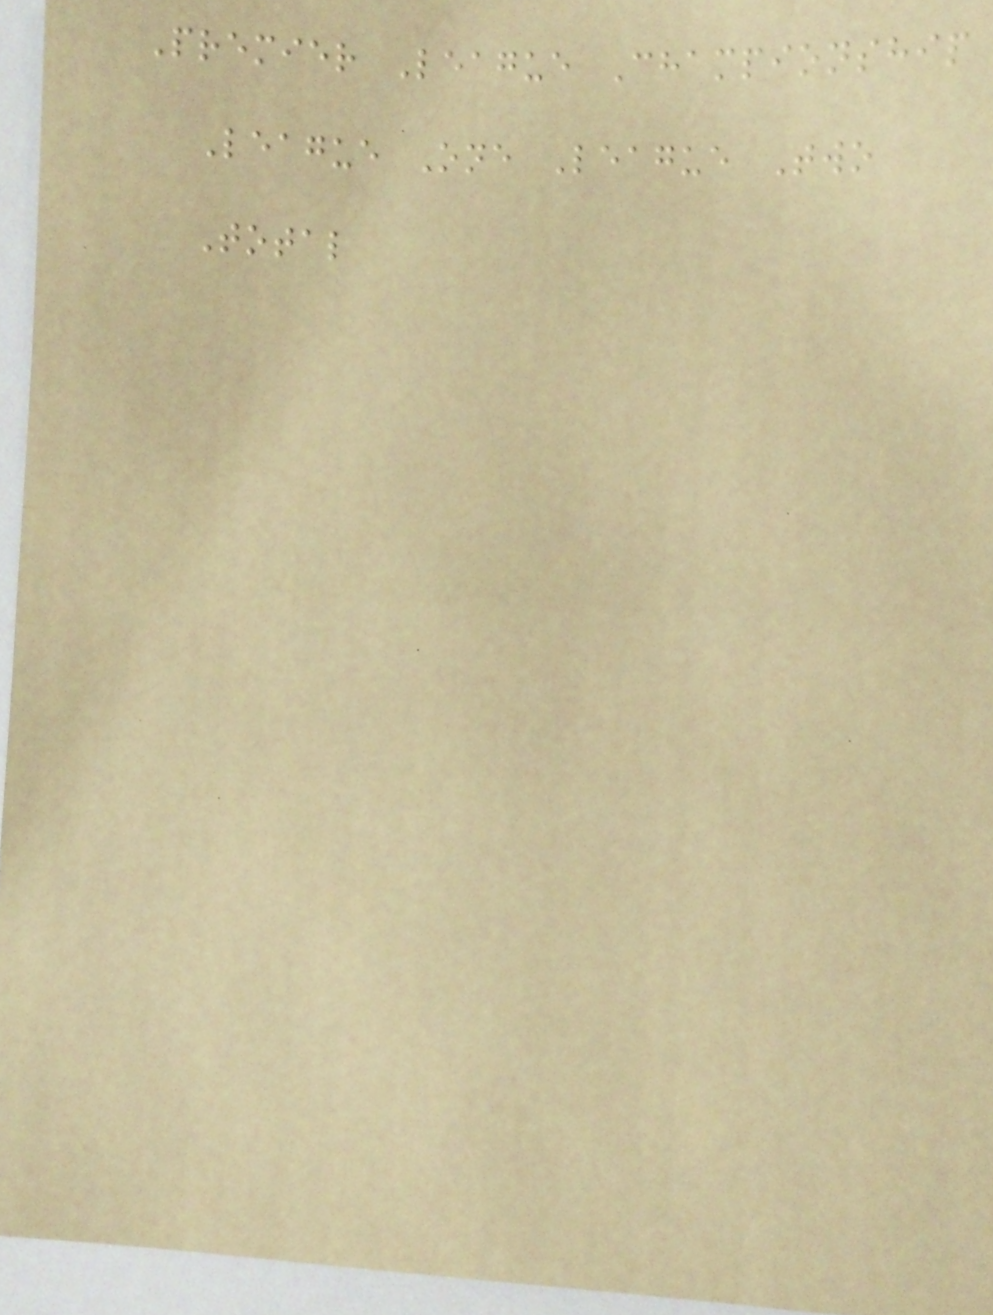Premier League Championship
League One League Two
Total
